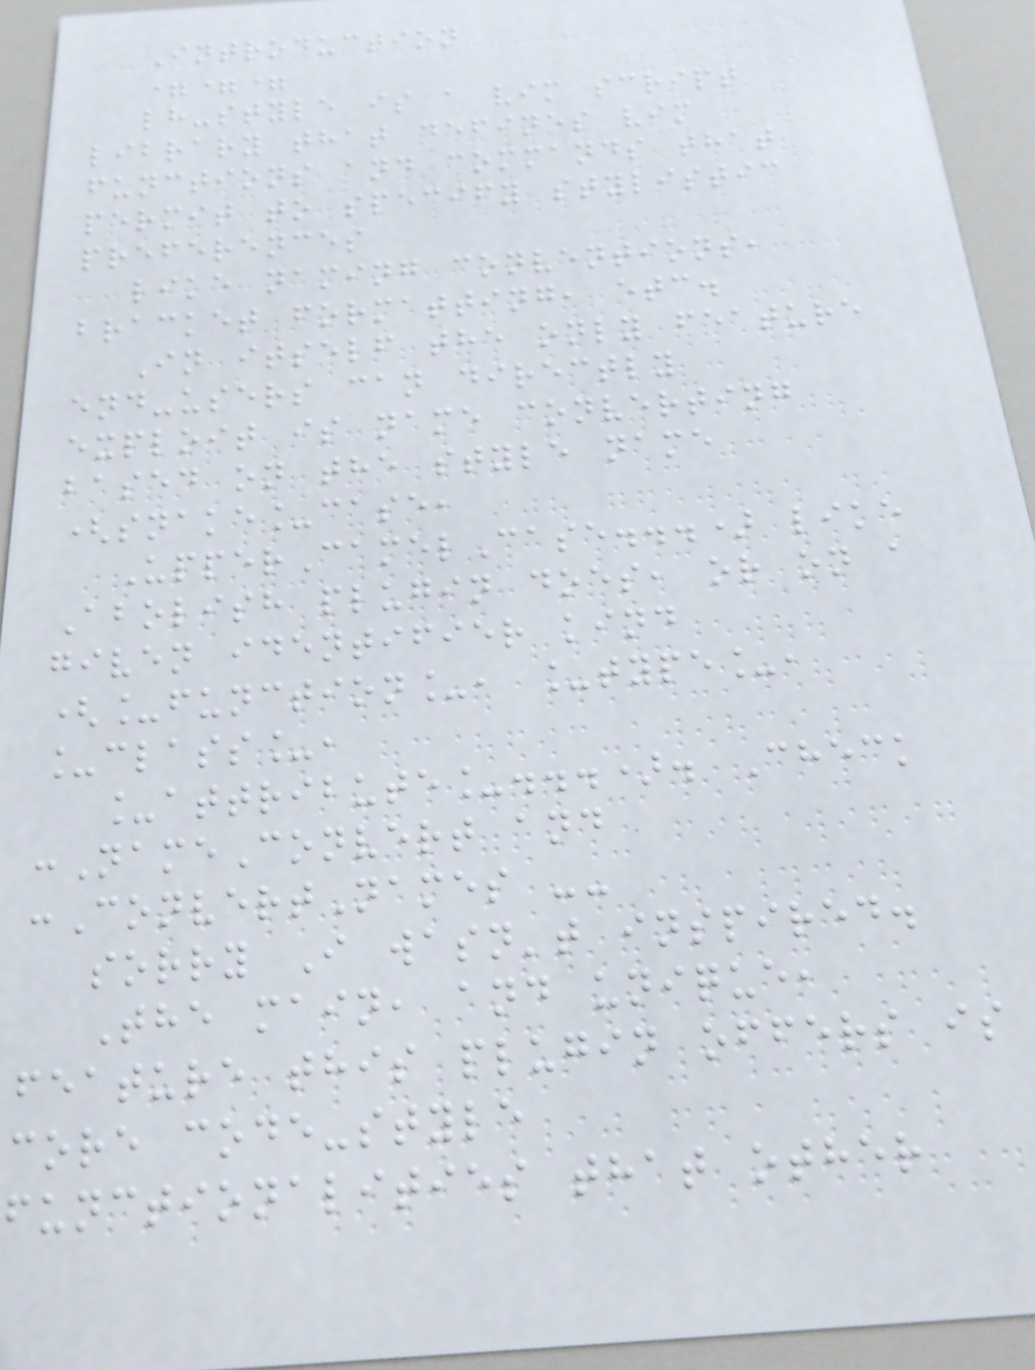Introduction
===
lh-style is a vim script
library that defines vim
functions and commands that
permit to specify stylistic
preferences
like naming conventions,
bracket formatting, etc.
In itself the only feature
end-users can directly
exploit is name converting
based on the style name
(snake_case,
UpperCamelCase...) like
Abolish plugin does, or on a
given identifier kind
(_function_, _type_,
_class_,
_attribute_...). Check
:NameConvert and
:ConvertNames --
sorry I wasn't inspired.
The main, and unique,
feature this plugin offers is
core code-style
functionalities that other
